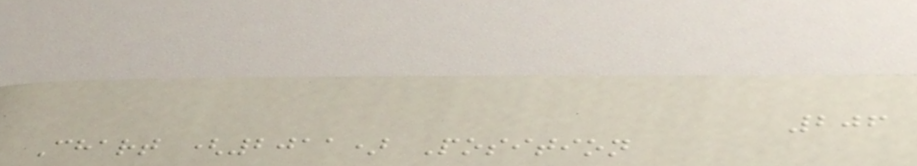206
Chart (2011) Position
